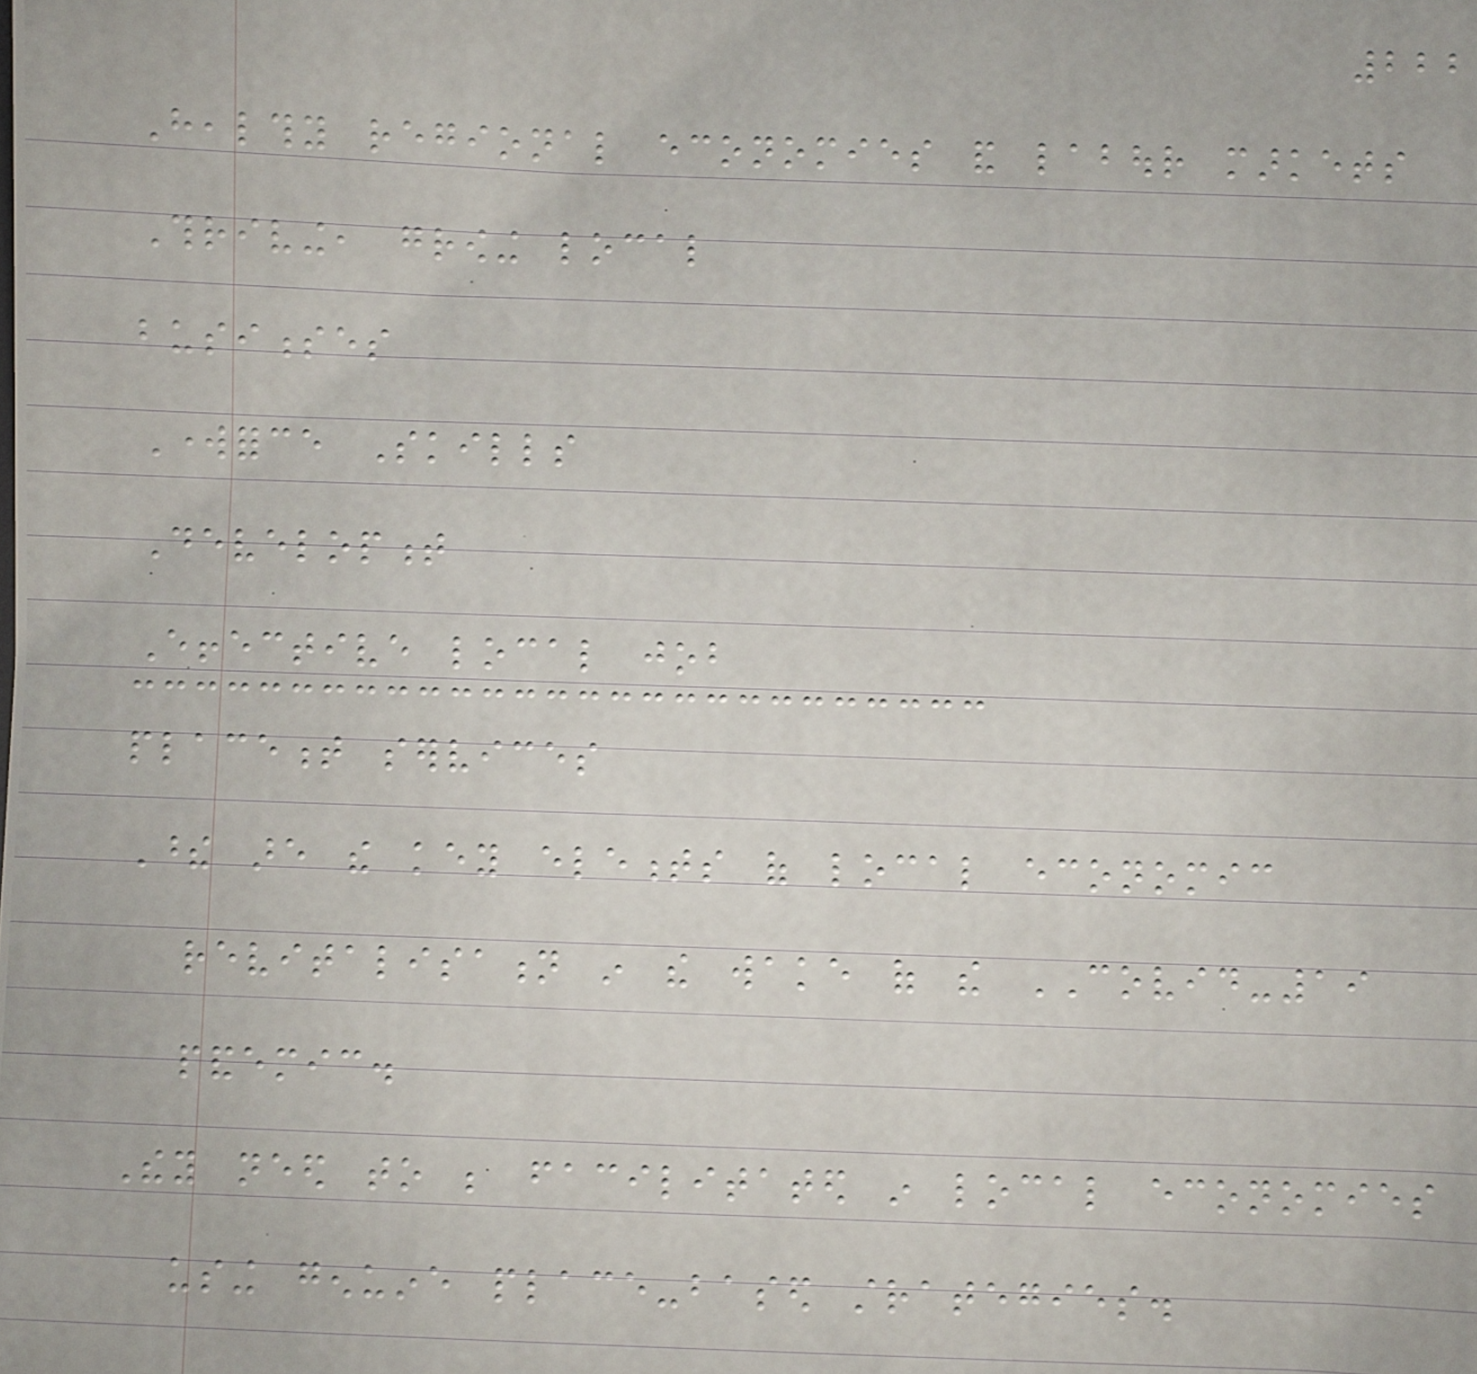222
Healthy regional economies and labour markets
Thriving, growing local
businesses
Workforce Skills
Development
Effective local job
placement services
These are the key elements of local economic
revitalisation in the wake of the COVID-19
pandemic.
They need to be facilitated in local economies
using genuine place-based strategies.
